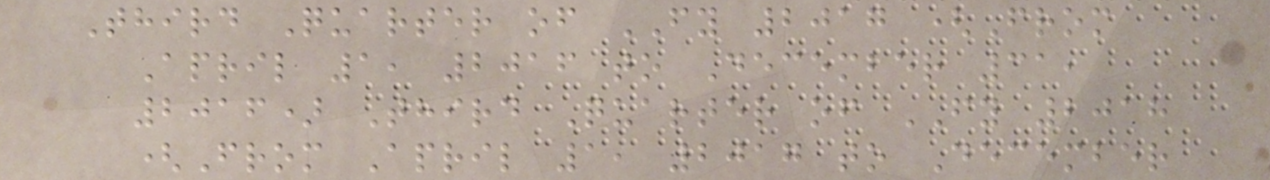Third Quarter of FY 2017 (From
April 1, 2016 to December 31,
2016) Third Quarter of FY 2018
(From April 1, 2017 to December
